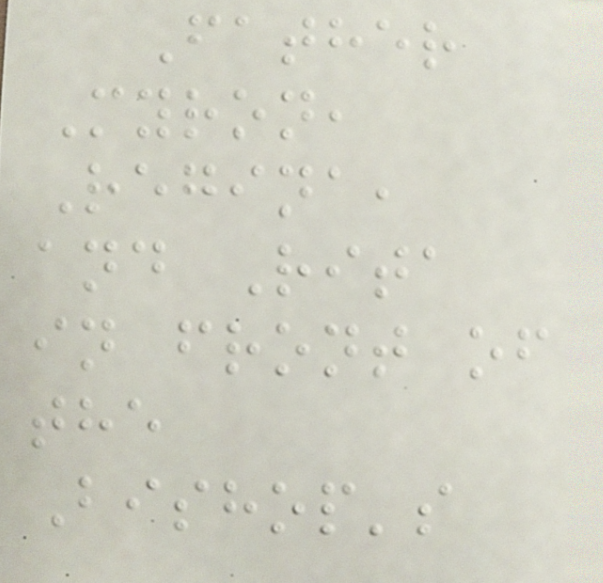Father
Myron,
Regina,
and Rita
in front of
the
Bishop's
